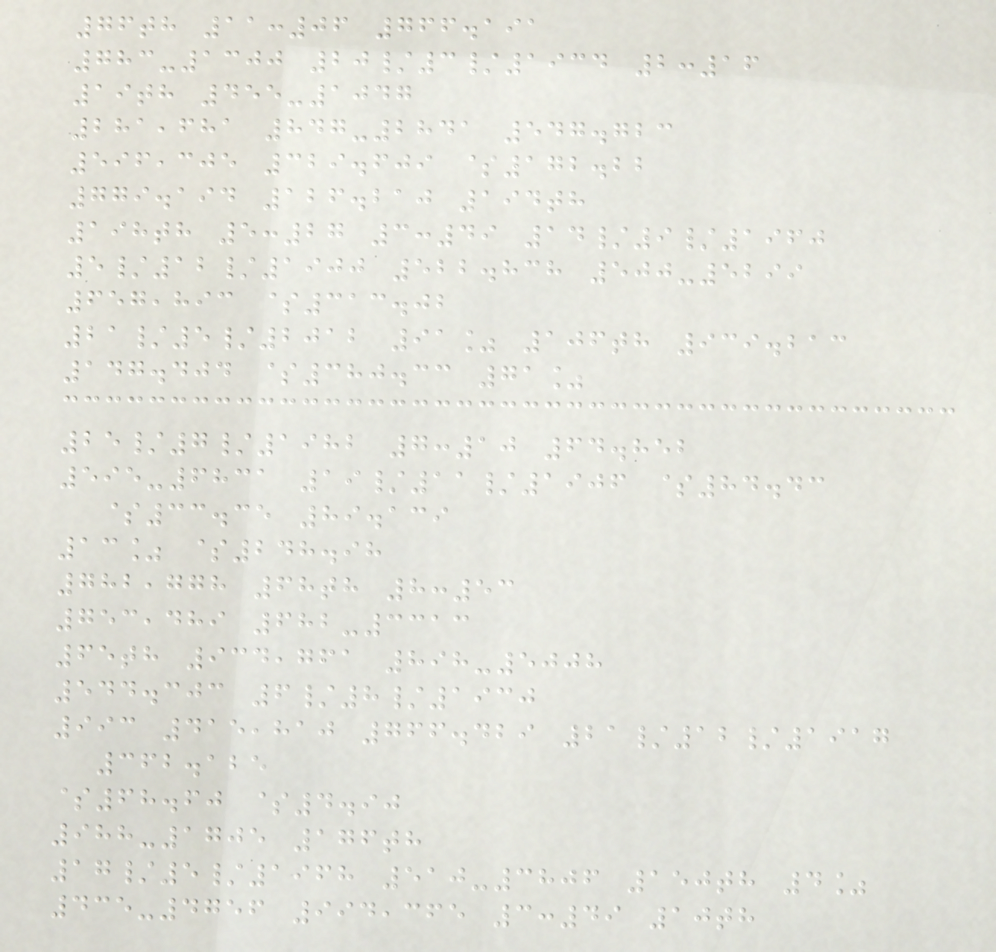76th 11:06 766.191
783-1300 20/3/1934 2:16
19th 455-1047
281,681 847-2841 547.723
596,305 329.609 $172.22
779.194 126.210 194th
198th 5:27 3:49 14/9/1960
5/12/1900 522.838 500-5299
657,893 $313.02
21/5/2012 91% 106th 939.213
147.404 $380.33 71%
25/7/1982 7:10 64.852
595-6831 19/11/1906 $84.43
$33.35 89.139
13% $248.98
782,778 68th 8:53
753,489 682-3313
65th 934,761 898-5008
544.303 6/8/1930
993 415,810 766.429 21/12/1917
362.125
$68.60 $4.90
988-1705 176th
17/5/1968 510-3806 150th 4%
435-4756 994,365 3:49 10th
